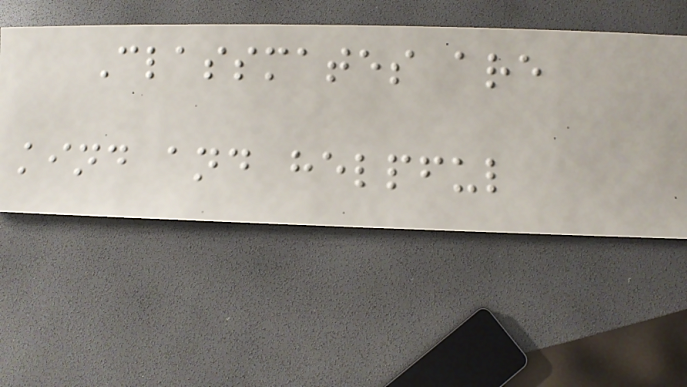Classmates are
kind and helpful
